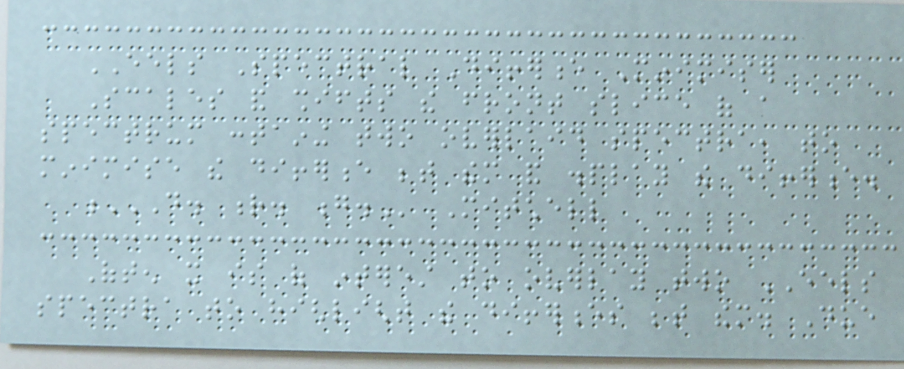EELS Spectral Difference Minimiser
Scales and shifts the front slice of a
spectrum containing two overlaid spectra, to
minimise the difference between them and display the difference.
D. R. G. Mitchell
Often it is of interest to overlay two EELS
spectra to highlight the differences between them. Due
